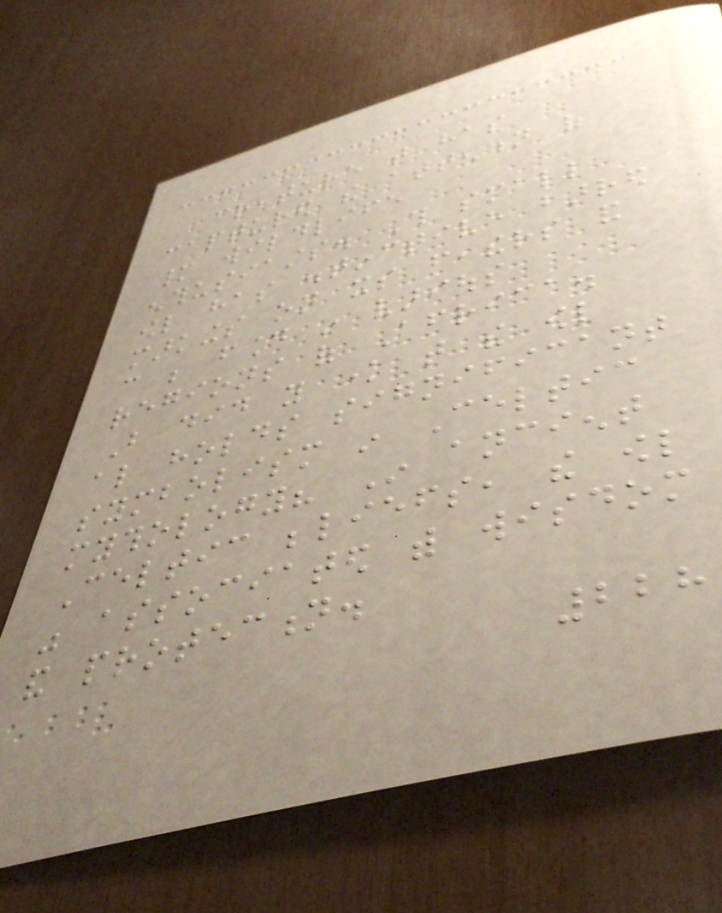creature that has
captured the attention of
many wildlife
enthusiasts. This small
owl has distinctive barred
markings on its feathers and
can be found in various
regions of Africa.
But did you know that the owl
also holds significant
symbolism in Celtic
mythology? In ancient
Celtic beliefs, the owl
was associated with wisdom
and protection.
228
